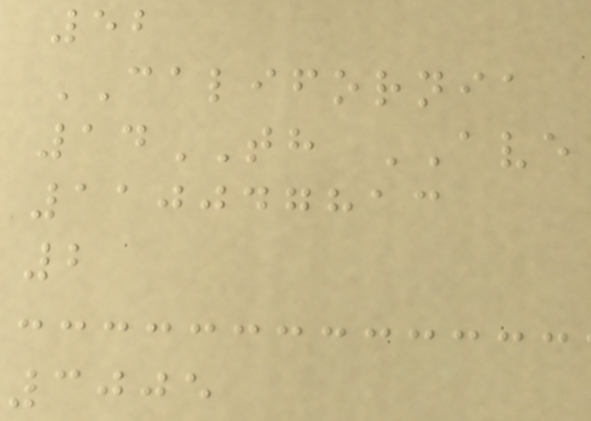52
CALIFORNIA
14TH AVE
110047813
2
3005
